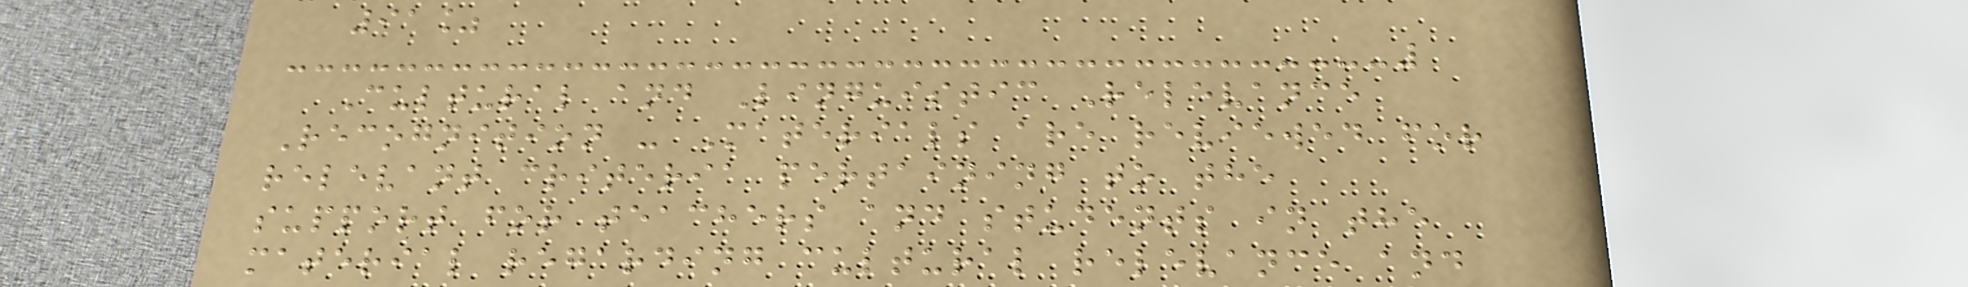91%
Cultural and Linguistic Relevance
Recognition - Materials are reviewed for
relevant criteria pertaining to the
support for teachers and students in the
material regarding cultural relevance and
